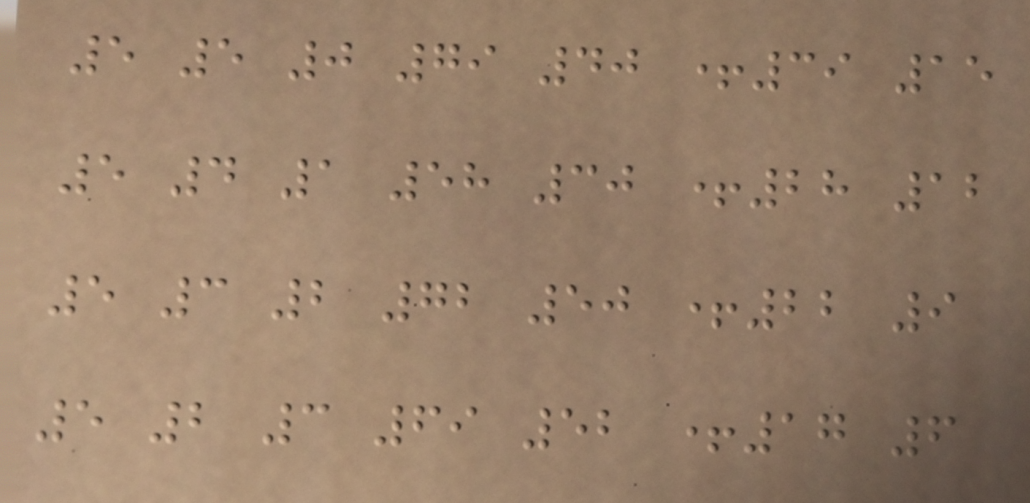5 5 0 79 40 +39 15
5 4 1 58 30 +28 12
5 3 2 72 50 +22 9
5 2 3 69 52 +17 6
